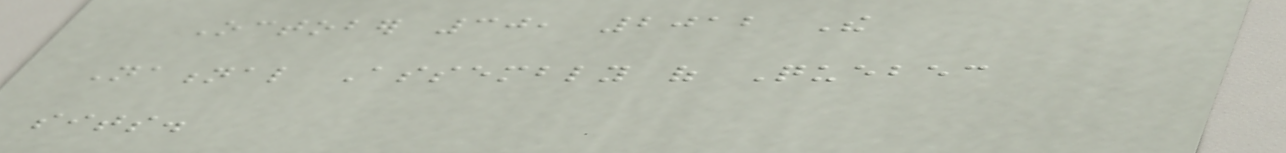October 30, 2012 The
National Assembly of Quebec
sits.
